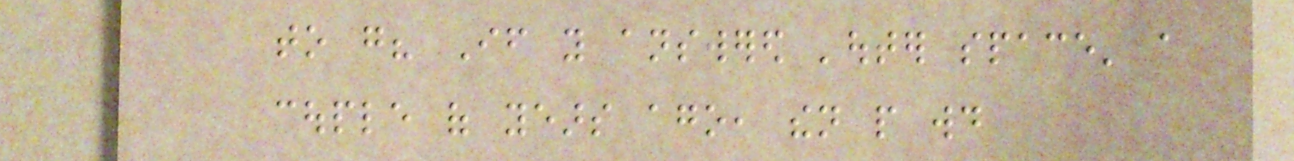to go? If you answered 'outer space' a
couple of years ago, then people would
